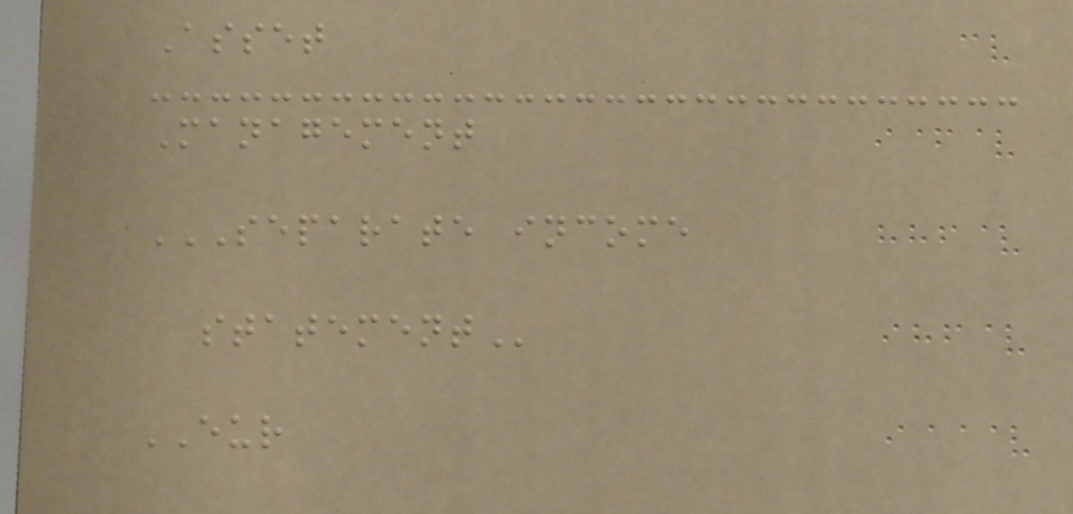Asset
Management
SEPARATE INCOME
STATEMENT
EUR
